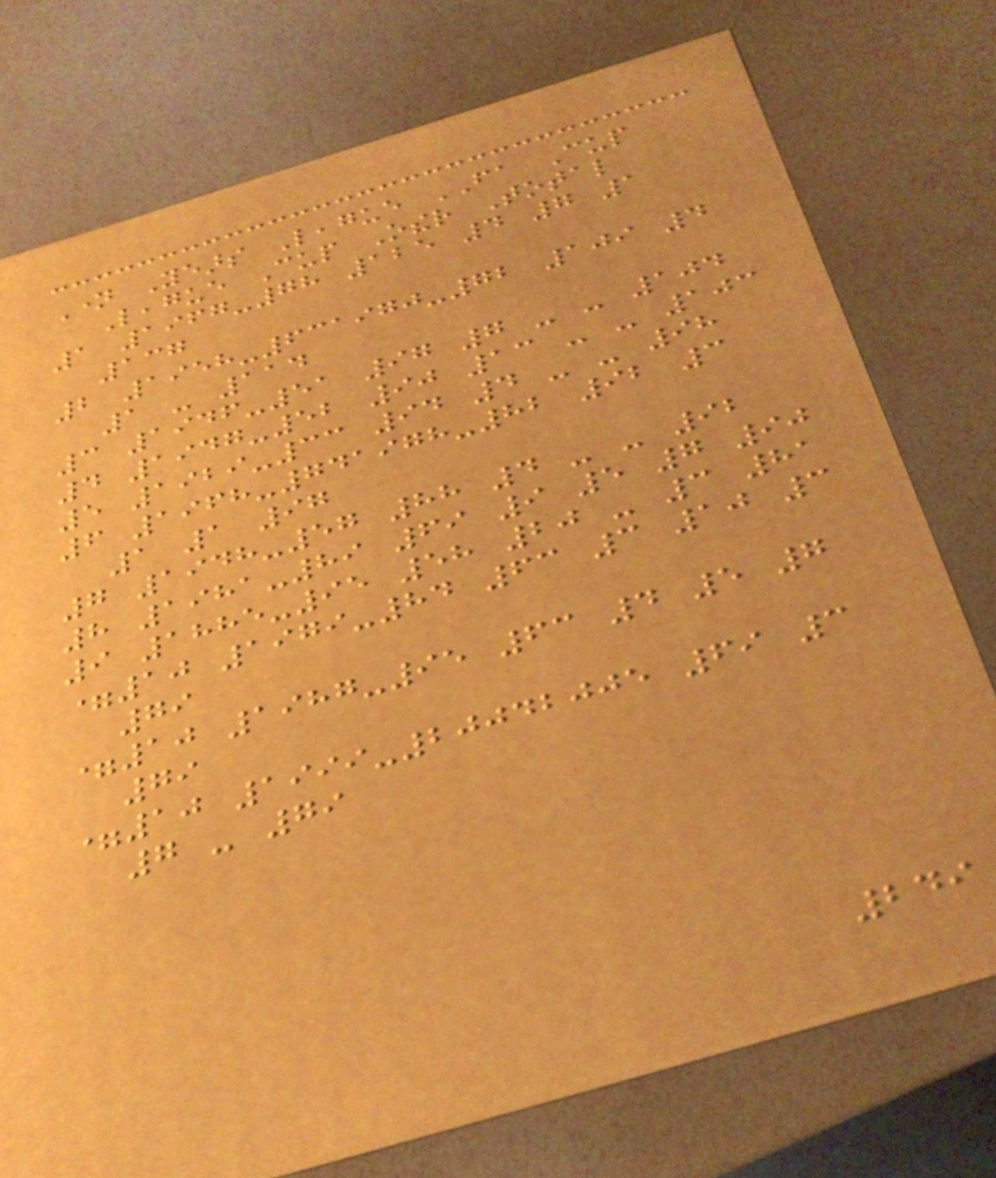Name Years League FA Cup
League Cup Other Total
1 1967-78 125 4 7 1
137
2 1958-631970-72 109 4
1 - 114
3 1946-51 97 7 - - 104
4 1947-52 90 13 - - 103
5 1929-33 94 4 - - 98
6 1968-741978-82 92 3
1 1 97
7 1948-57 88 4 - - 92
8 1981-89 69 9 5 7 90
9 1885-95 58 20 - 3 81
=10 1979-84 63 3 10 3
79
=10 1987-95 63 4 5 7
79
=10 1999-20042005 69 3
7 - 79
249
